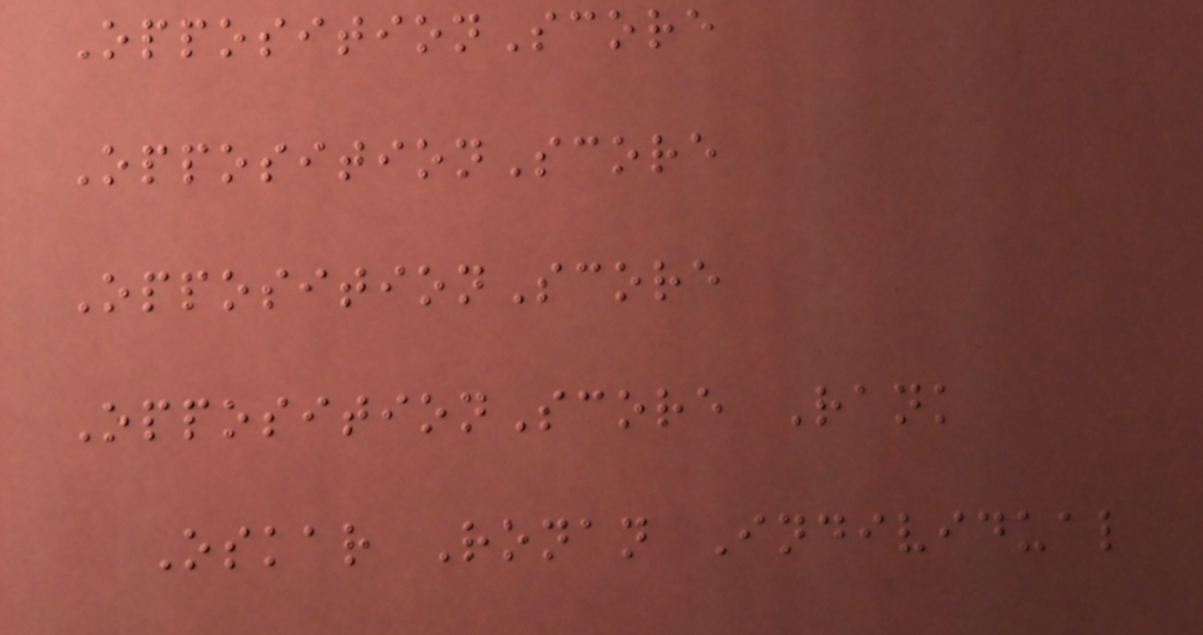OppositionScore
OppositionScore
OppositionScore
OppositionScore Rank
Oskar Ronan Individual
